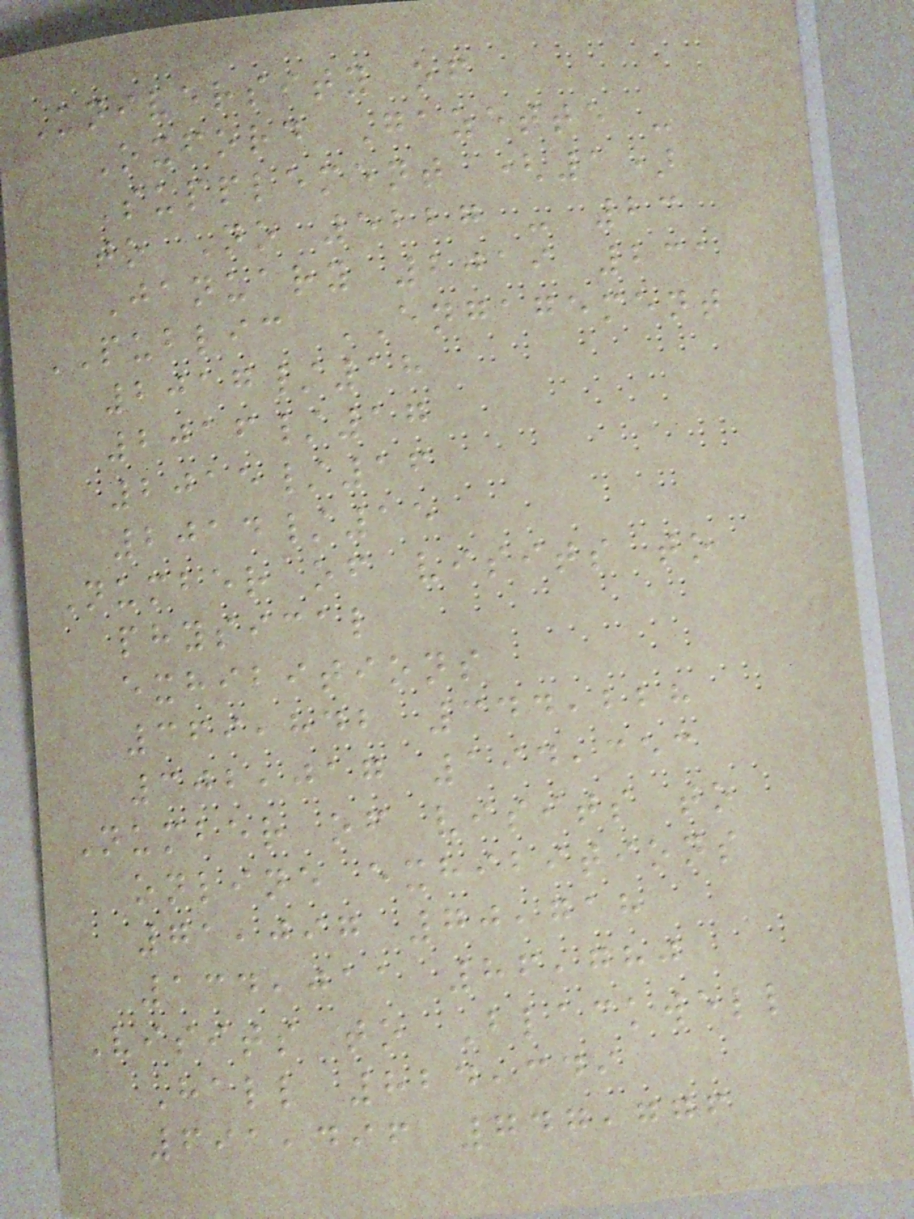University of
Oxford Gazette -
Supplement (1)
to No 5227 - 23
January 2019 231
PUBLIC ENGAGEMENT
2017/18
2016/17
2015/16
2014/15
Number of visits to
physical
exhibitions
369,842 344,228
302,017 194,353
Number of visits to
online exhibitions
71,097 70,718
134,011 86,780
Visits to Blackwell
Hall 824,349
691,496 747,776
